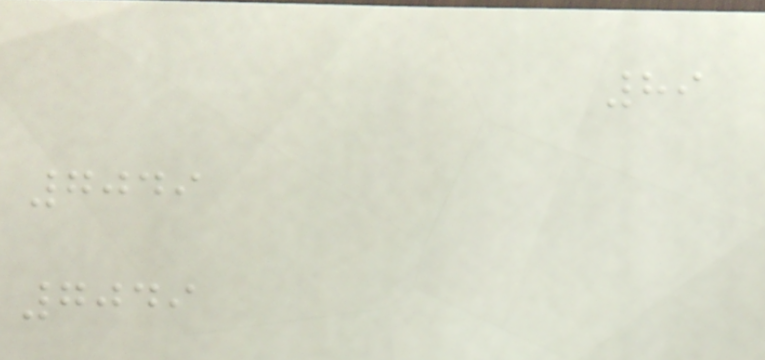89
7049
7049
